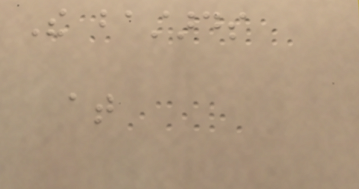The bastards
at
